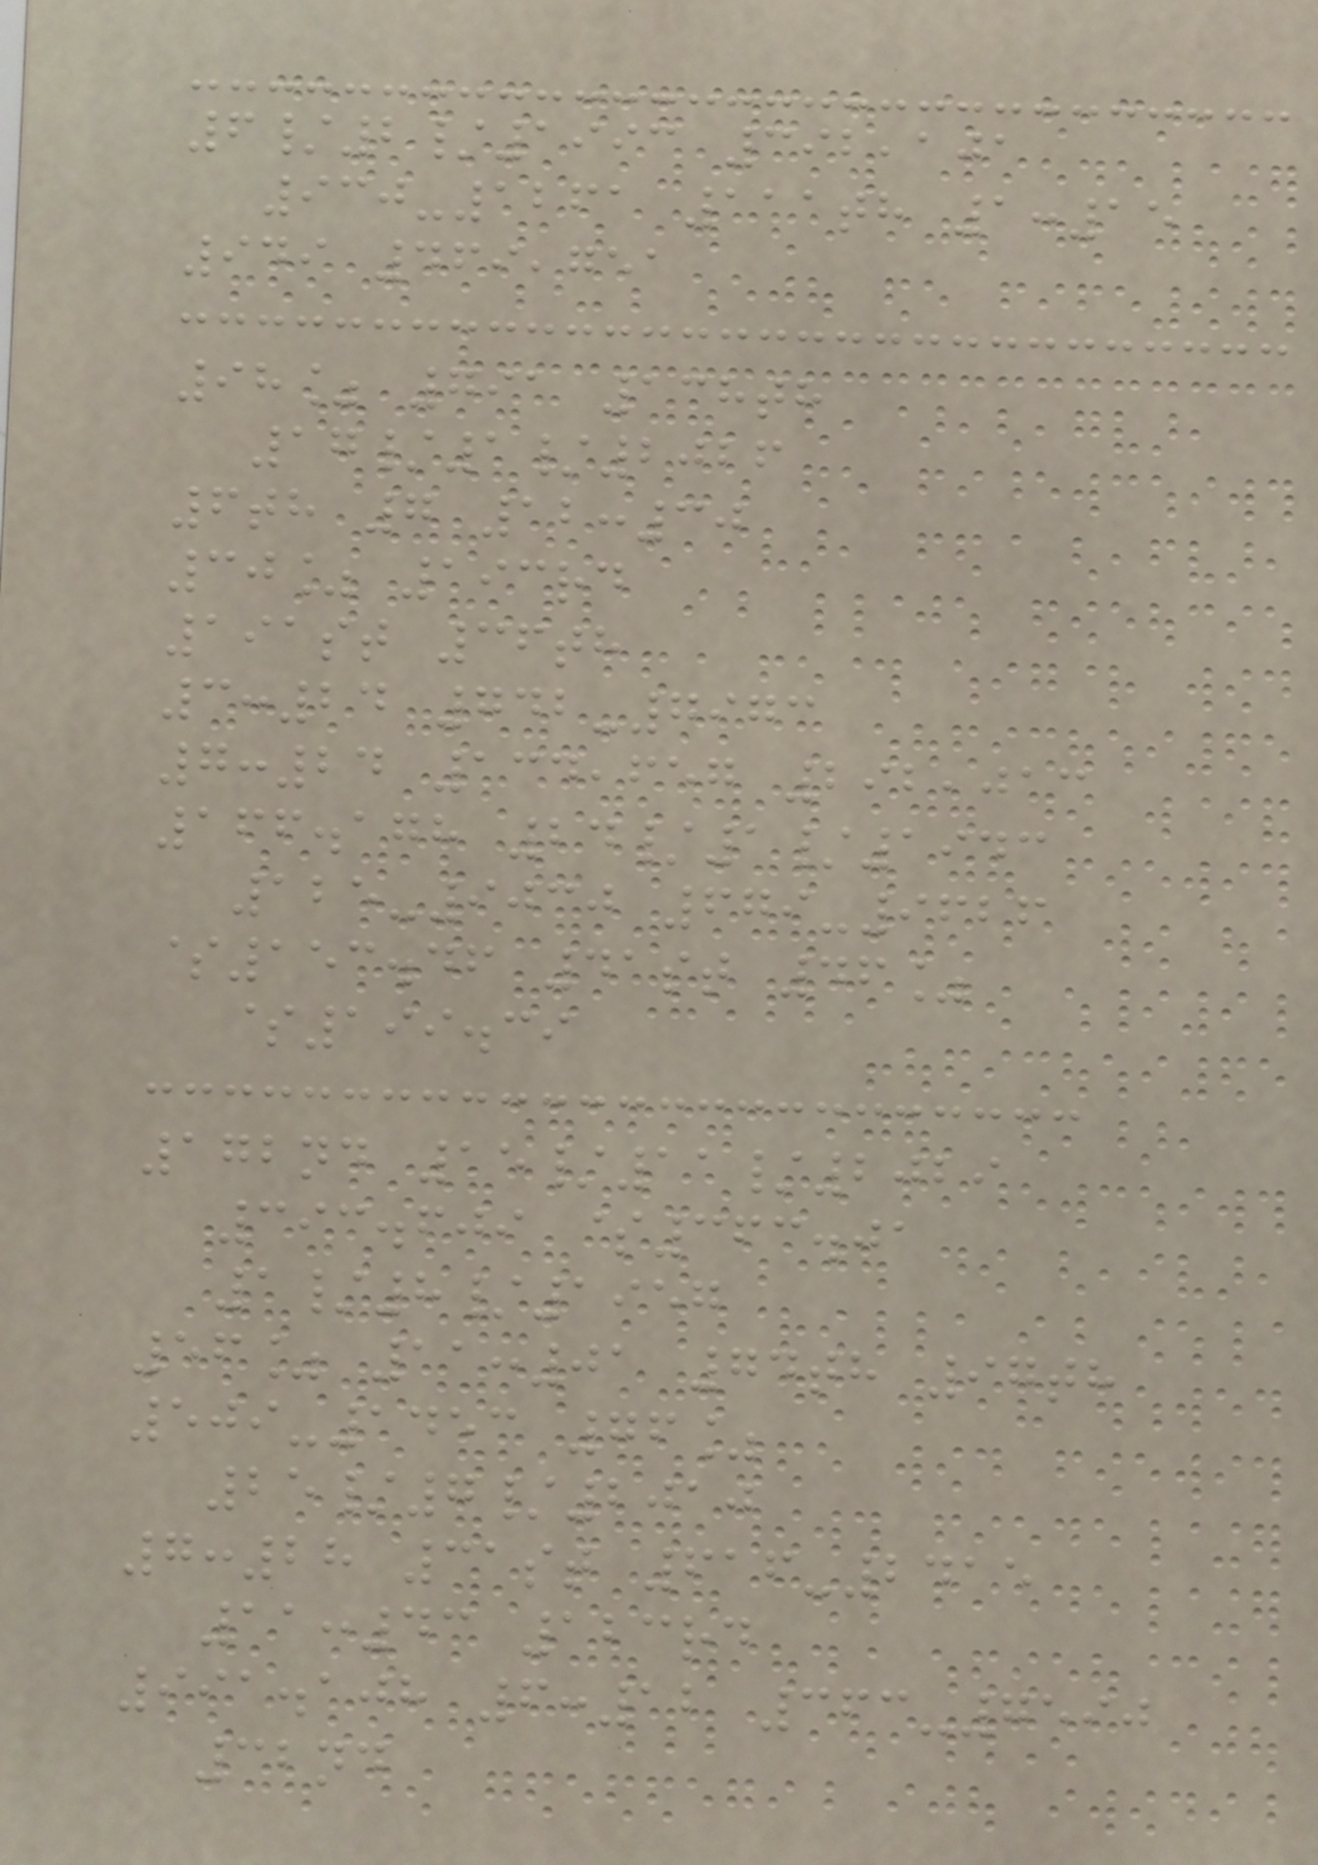6/2/1993 392,101
930-1261 111th 1:15
949 469,751
98% 791 138th
17/1/2026
6th 7 12:30
30% 193rd
191st 36th
3:24 742-7973
7:24 134,657 292,013
166.178 24/1/1943
125-9030 679-9626
$153.46 41st 46%
$199.39
172nd 15/11/2029
393.609 $363.01
1/8/1957
56% 11:01 74th 97th
509-1453 76%
25/7/2010
7:28 31st 616-2415
11:43 123rd
991.108 6:12 363-7590
32nd
